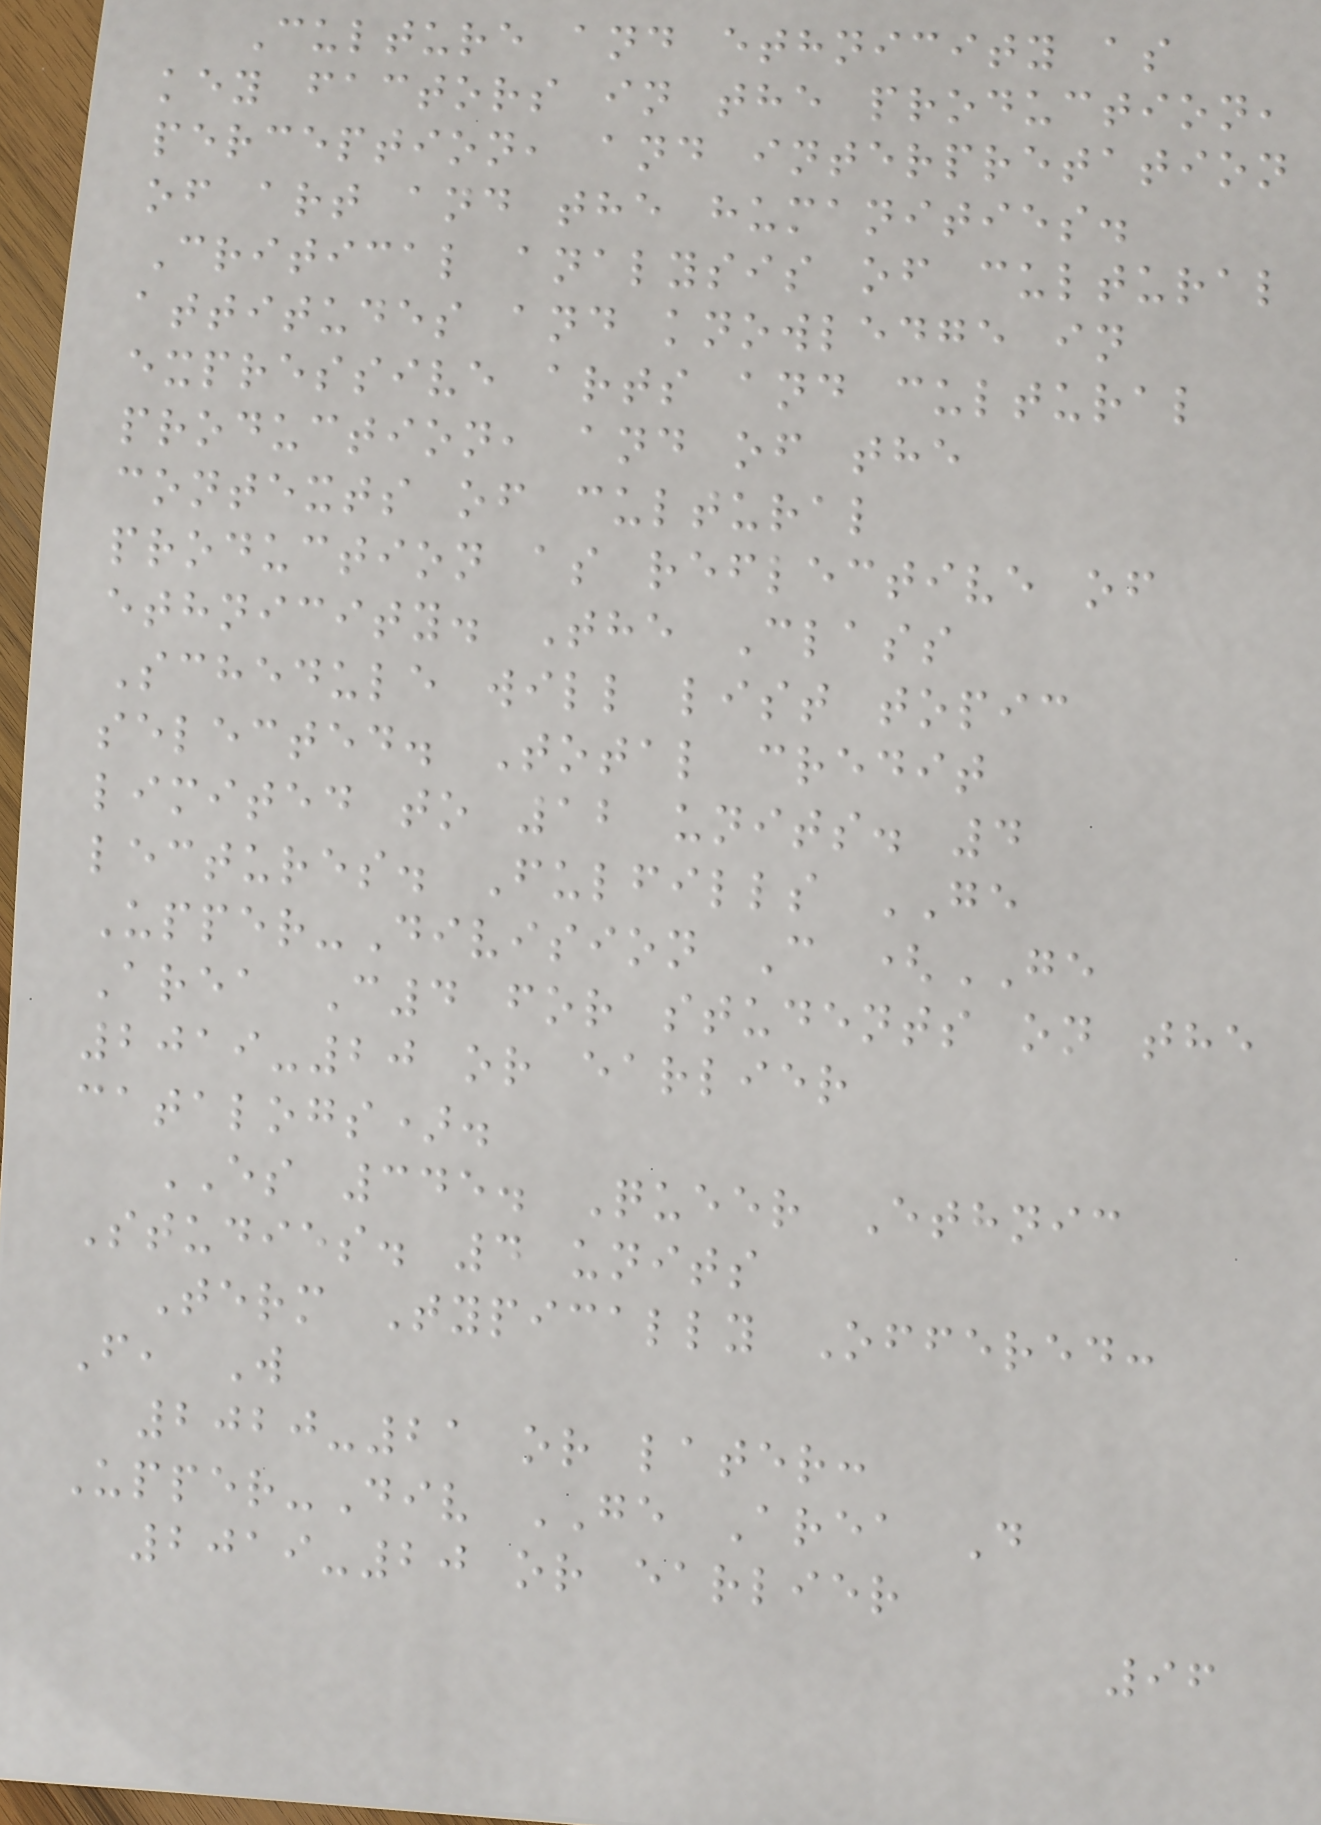Culture and ethnicity as
key factors in the production,
perception, and interpretation
of art and the humanities.
Critical analysis of cultural
attitudes and knowledge in
expressive arts and cultural
production, and of the
contexts of cultural
production as reflective of
ethnicity. The Class
Schedule will list topic
selected. Total credit
limited to 12 units. 4
lectures. Fulfills GE
Upper-Division C (GE
Area C4 for students on the
2019-20 or earlier
catalogs).
ES 345. Queer Ethnic
Studies. 4 units
Term Typically Offered:
F, W
2020-21 or later:
Upper-Div GE Area D
2019-20 or earlier
96
